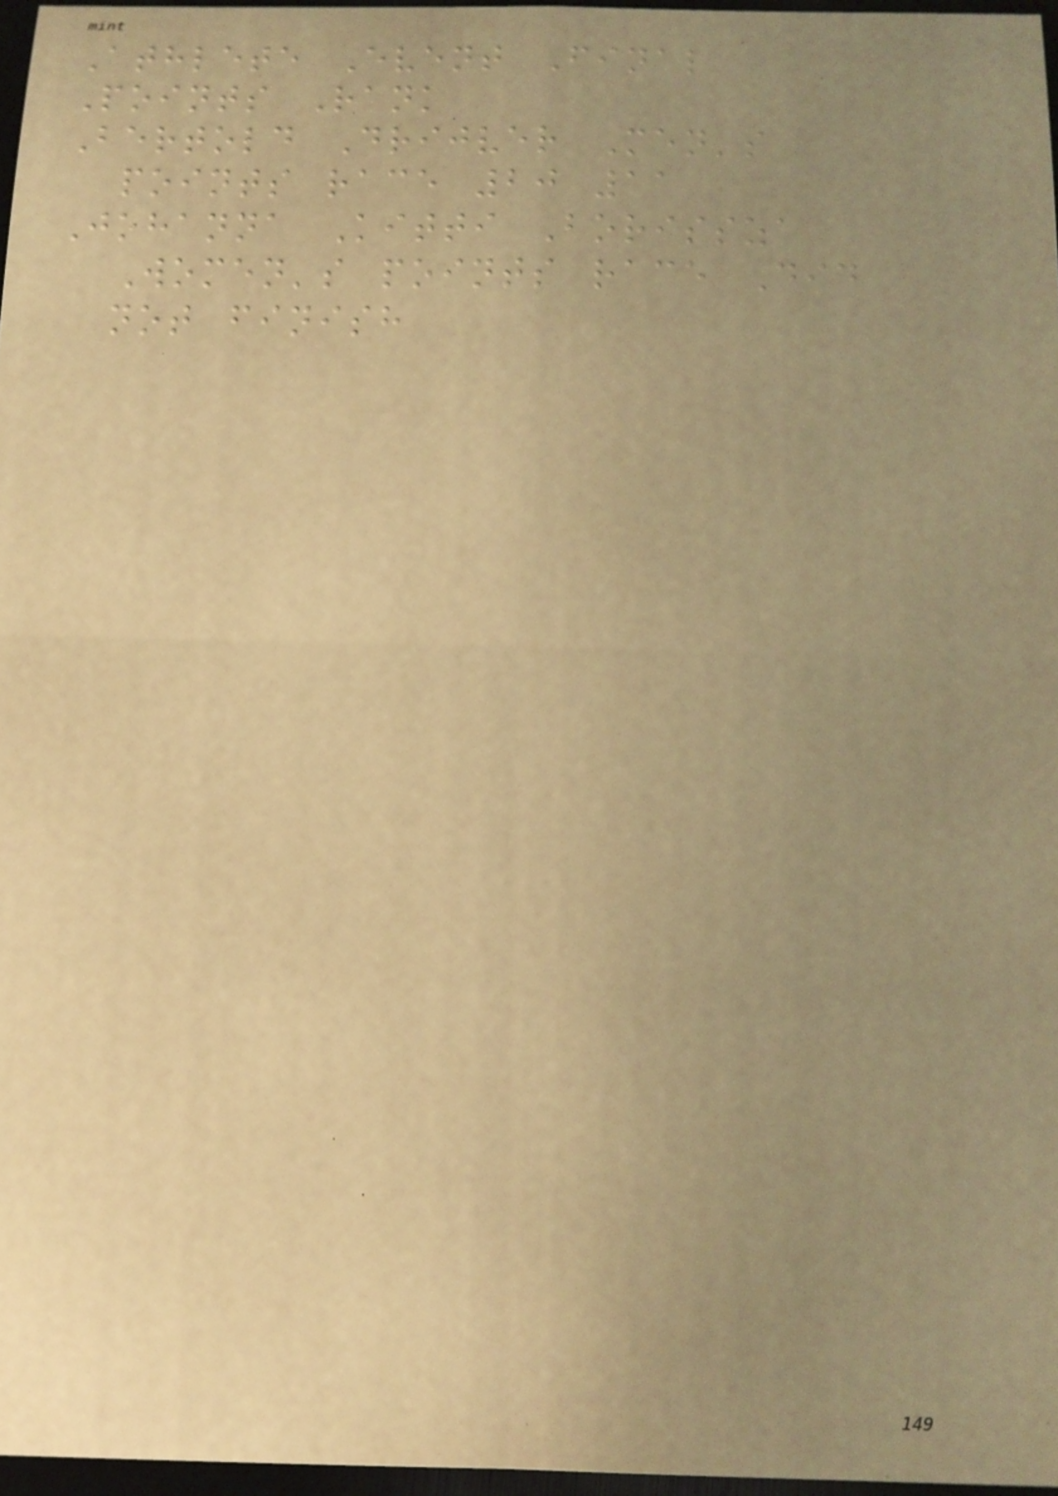Athlete Event Final
Points Rank
Bertold Drijver Men's
points race 20 11
Johanna Kitti Borissza
Women's points race Did
not finish
